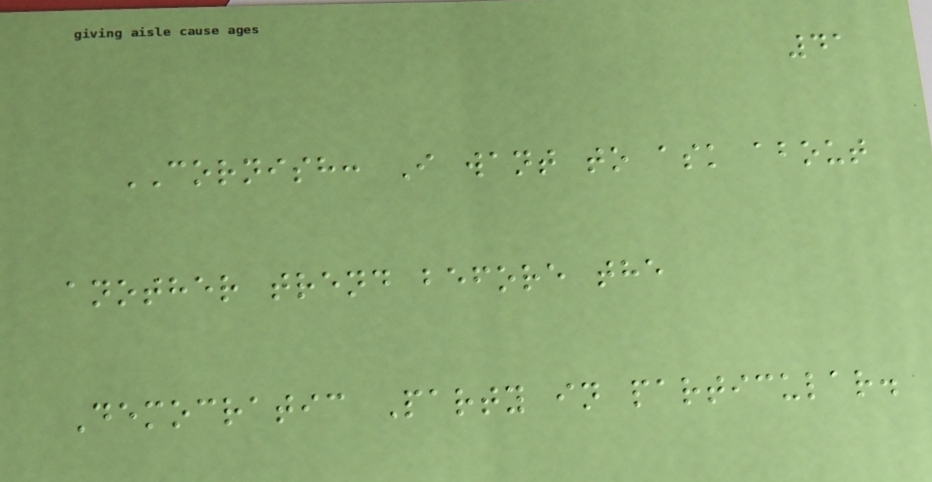41
CORNISH: I want to ask about
another trend before the
Democratic Party in particular.
